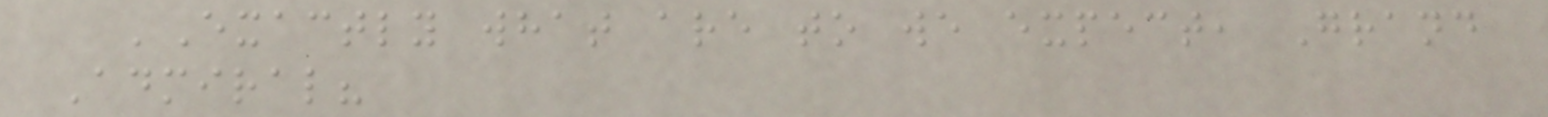'Exactly what are to we expect, Grand
Admiral?
